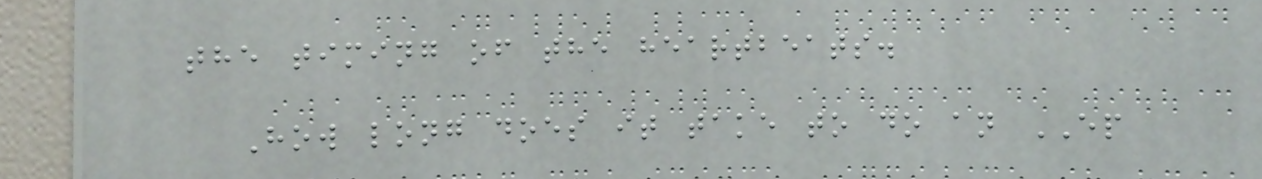the timing of the heartbeats.
How long does it take to do an EP
